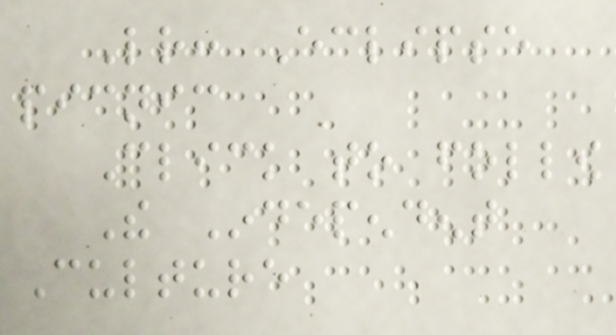Letter: Eclipse
picnic
Click to follow
The Independent
Culture
